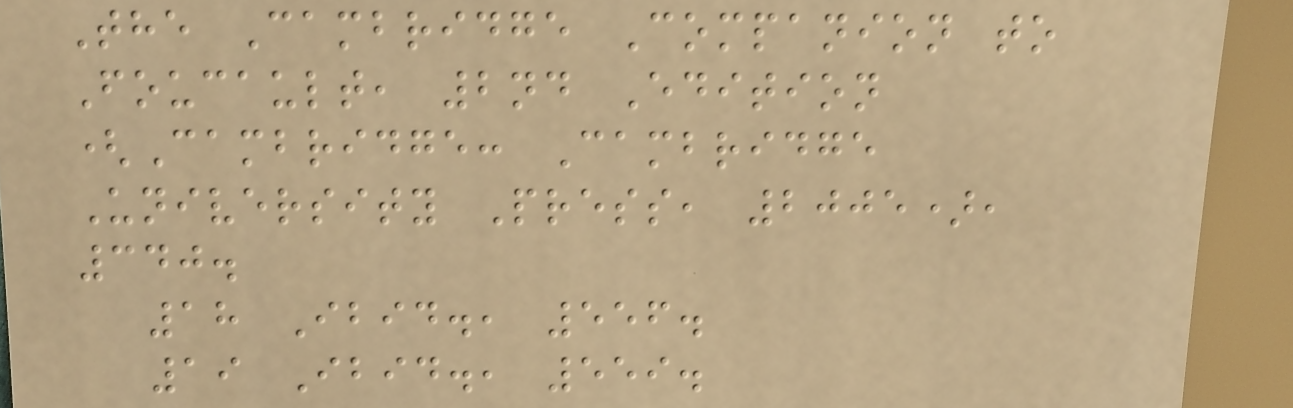The Cambridge Companion to
Foucault, 2nd Edition
(Cambridge: Cambridge
University Press, 2005),
340.
18 Ibid., 556.
19 Ibid., 559.
